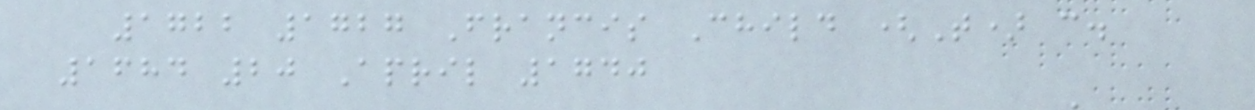1722 1727 Francis Child (T) c.
1684 20 April 1740
